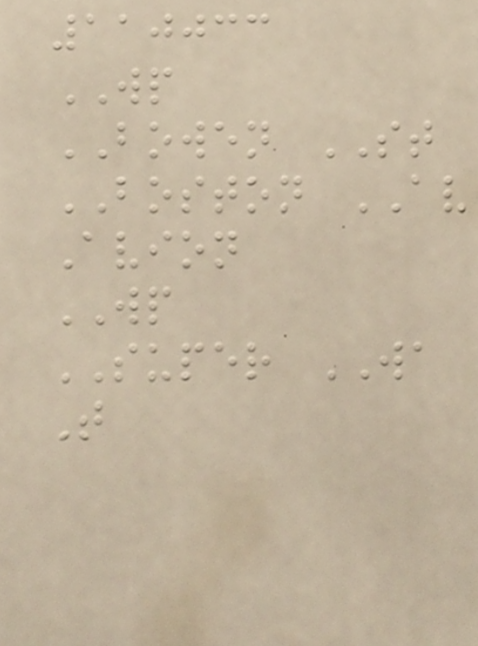110033
WP
BOWEN ST
BOSTON AV
Avion
WP
SUPER WA
T
